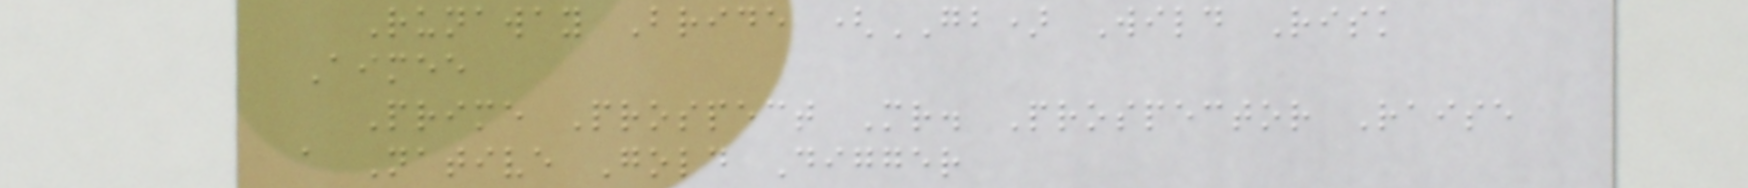Runaway Bride (GB) Wild Risk
Aimee
Prime Prospect Mr. Prospector Raise
a Native Gold Digger
